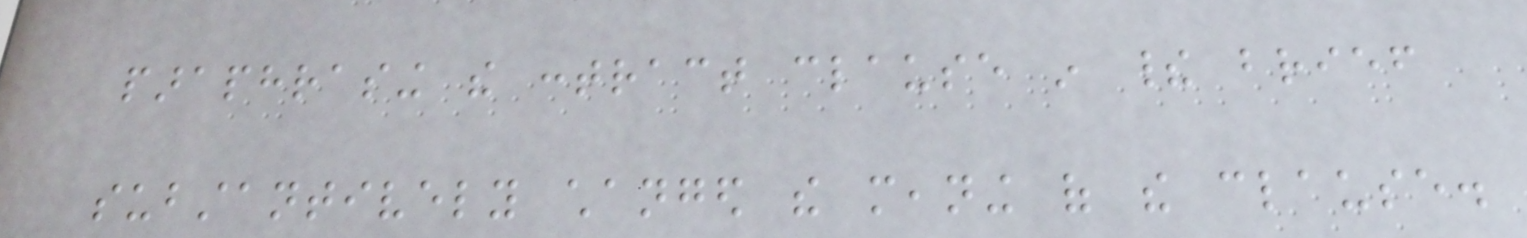paraphrasing the contract clause in their brief
substantively changed the meaning of the clause.
